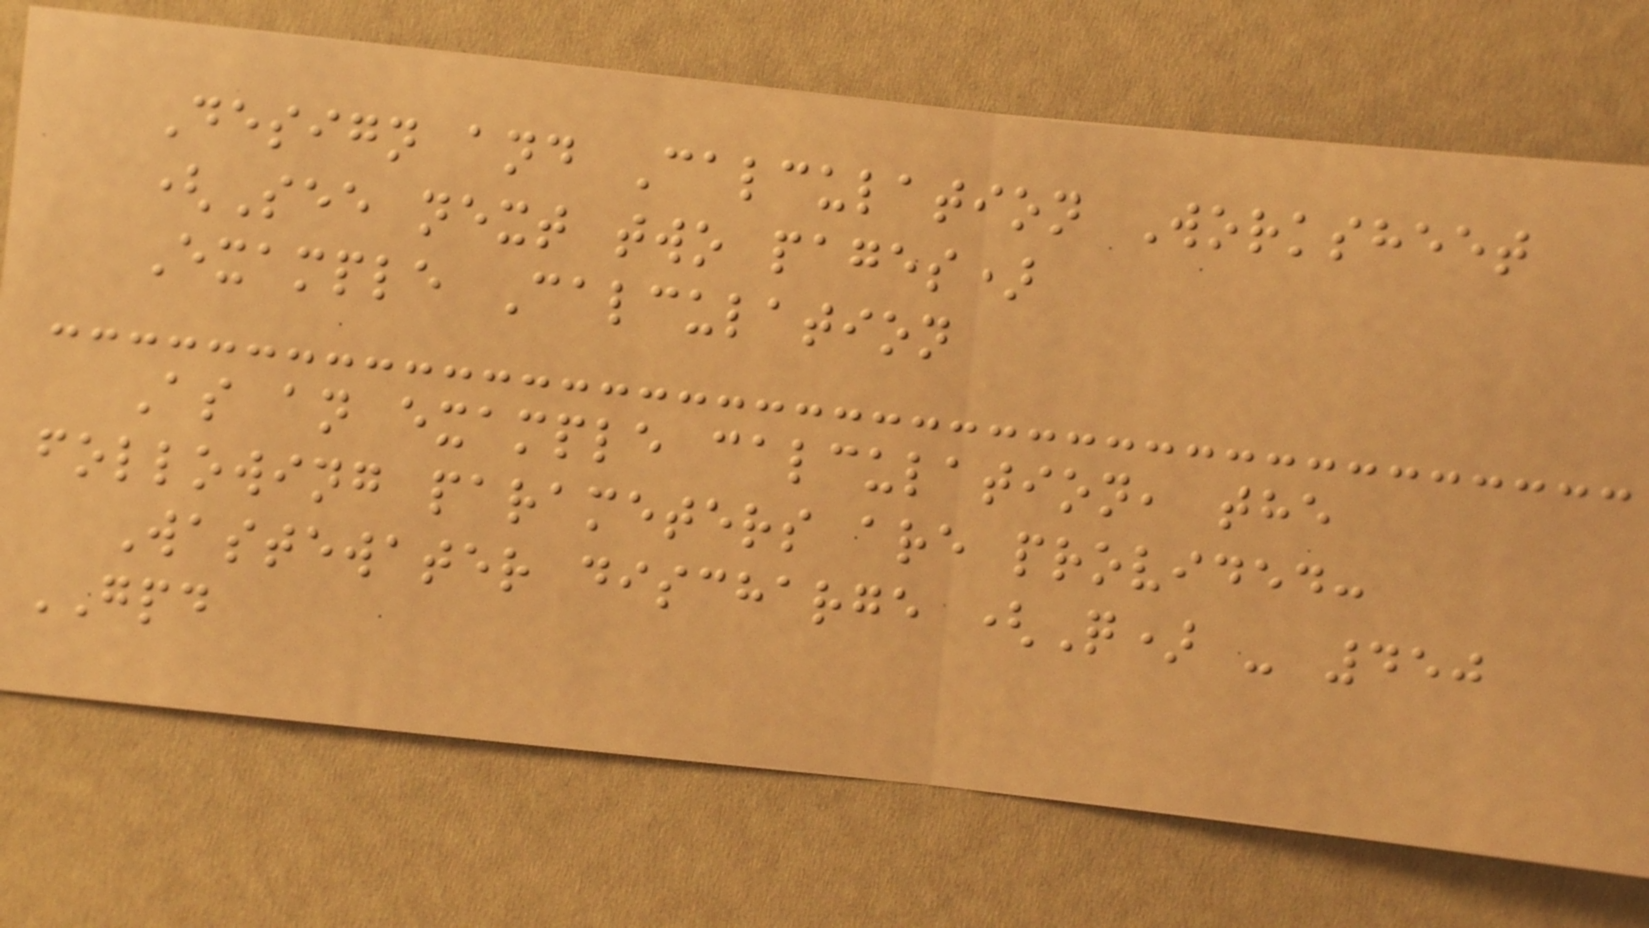Design and Calculation Worksheet
(See next two pages)
Example Calculation
As an example calculation, the
following parameters are provided:
Wastewater discharge (Q) - 450
GPD
